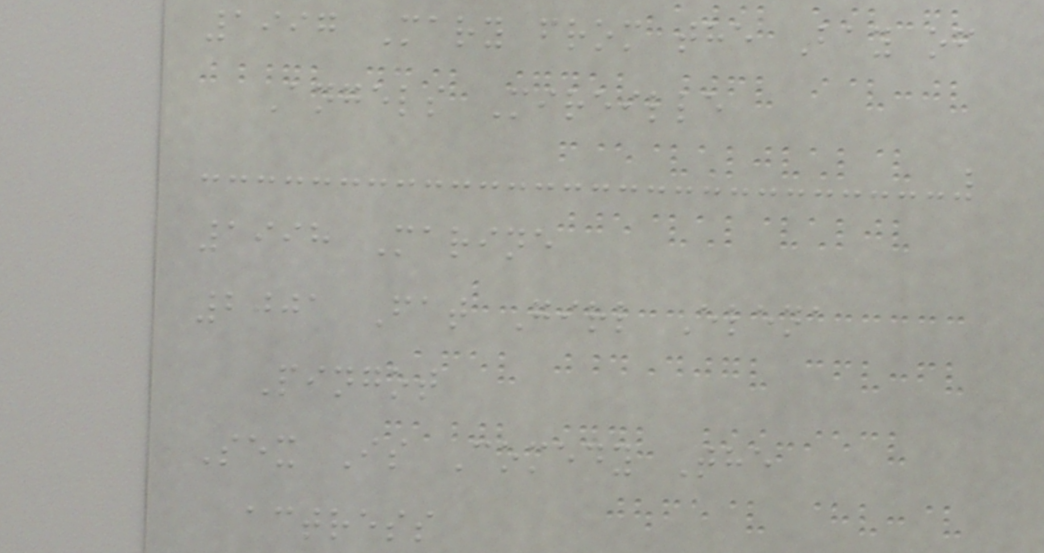1997 Mary from the Bay of
Angels Mireille
1998 Marine
2001 Fat Girl Elena
Pingot
Sex Is Comedy The
actress
